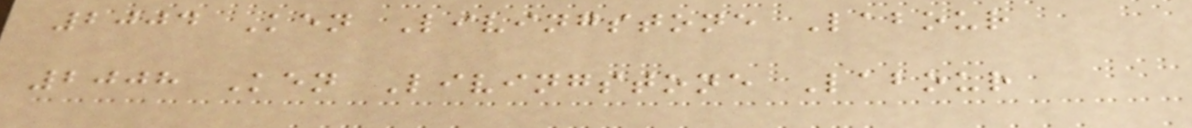2004 Ken Livingstone Labour
2008 Ken Livingstone Labour
